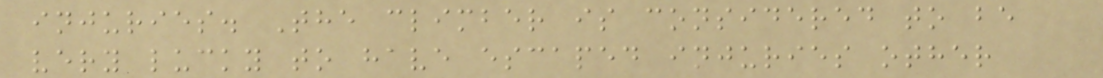injuries. The climber is considered to be
very lucky to have escaped injuries other
